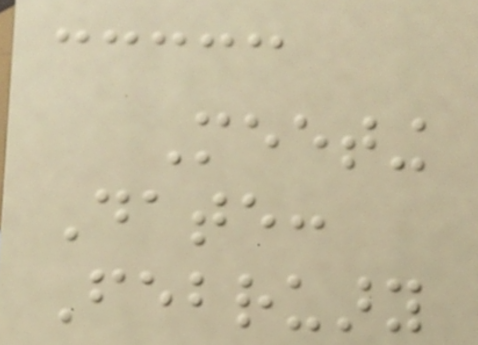Meeting
Date:
February
